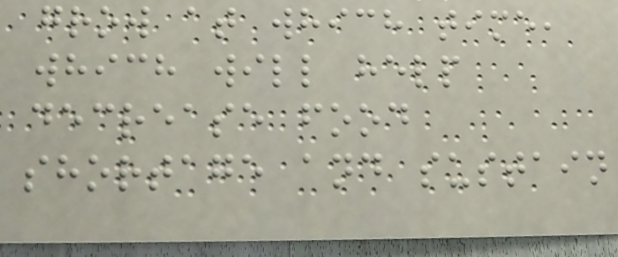grow at which time,
which will help
decrease food
shortage and sustain
